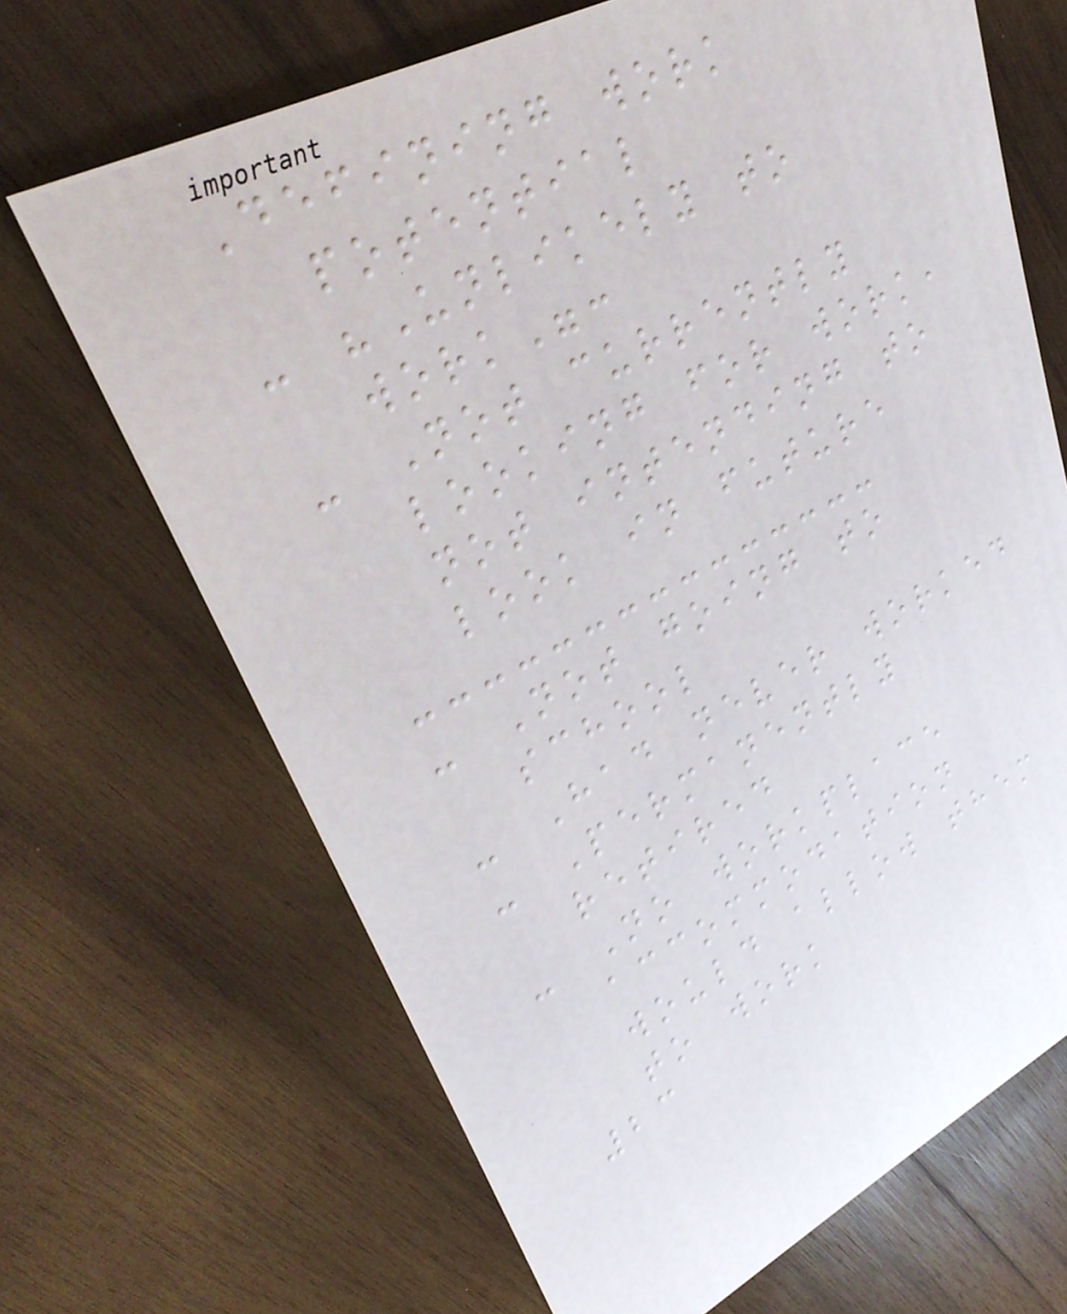Defining work
potential
- "Unlikely to
work":
- Not currently
looking for work,
not intending to
look in future
- Not going to
school
- Had never worked
- Permanently
retired
- No workplace
accommodation
would allow them
to work
23
